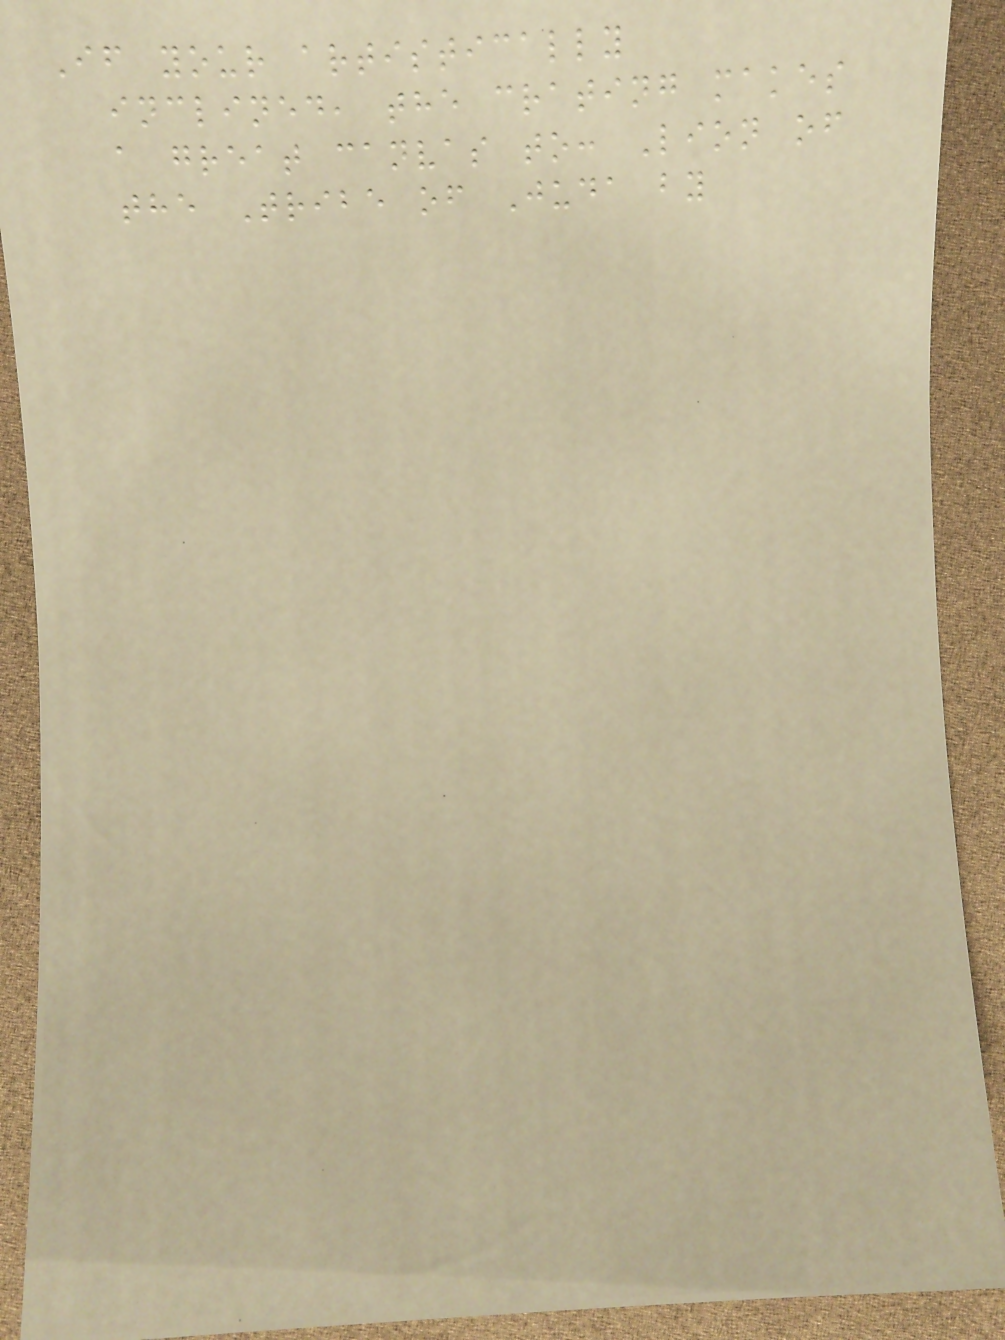If your artistically
inclined, the crating makes
a great canvas to: Lion of
the Tribe of Juda by
